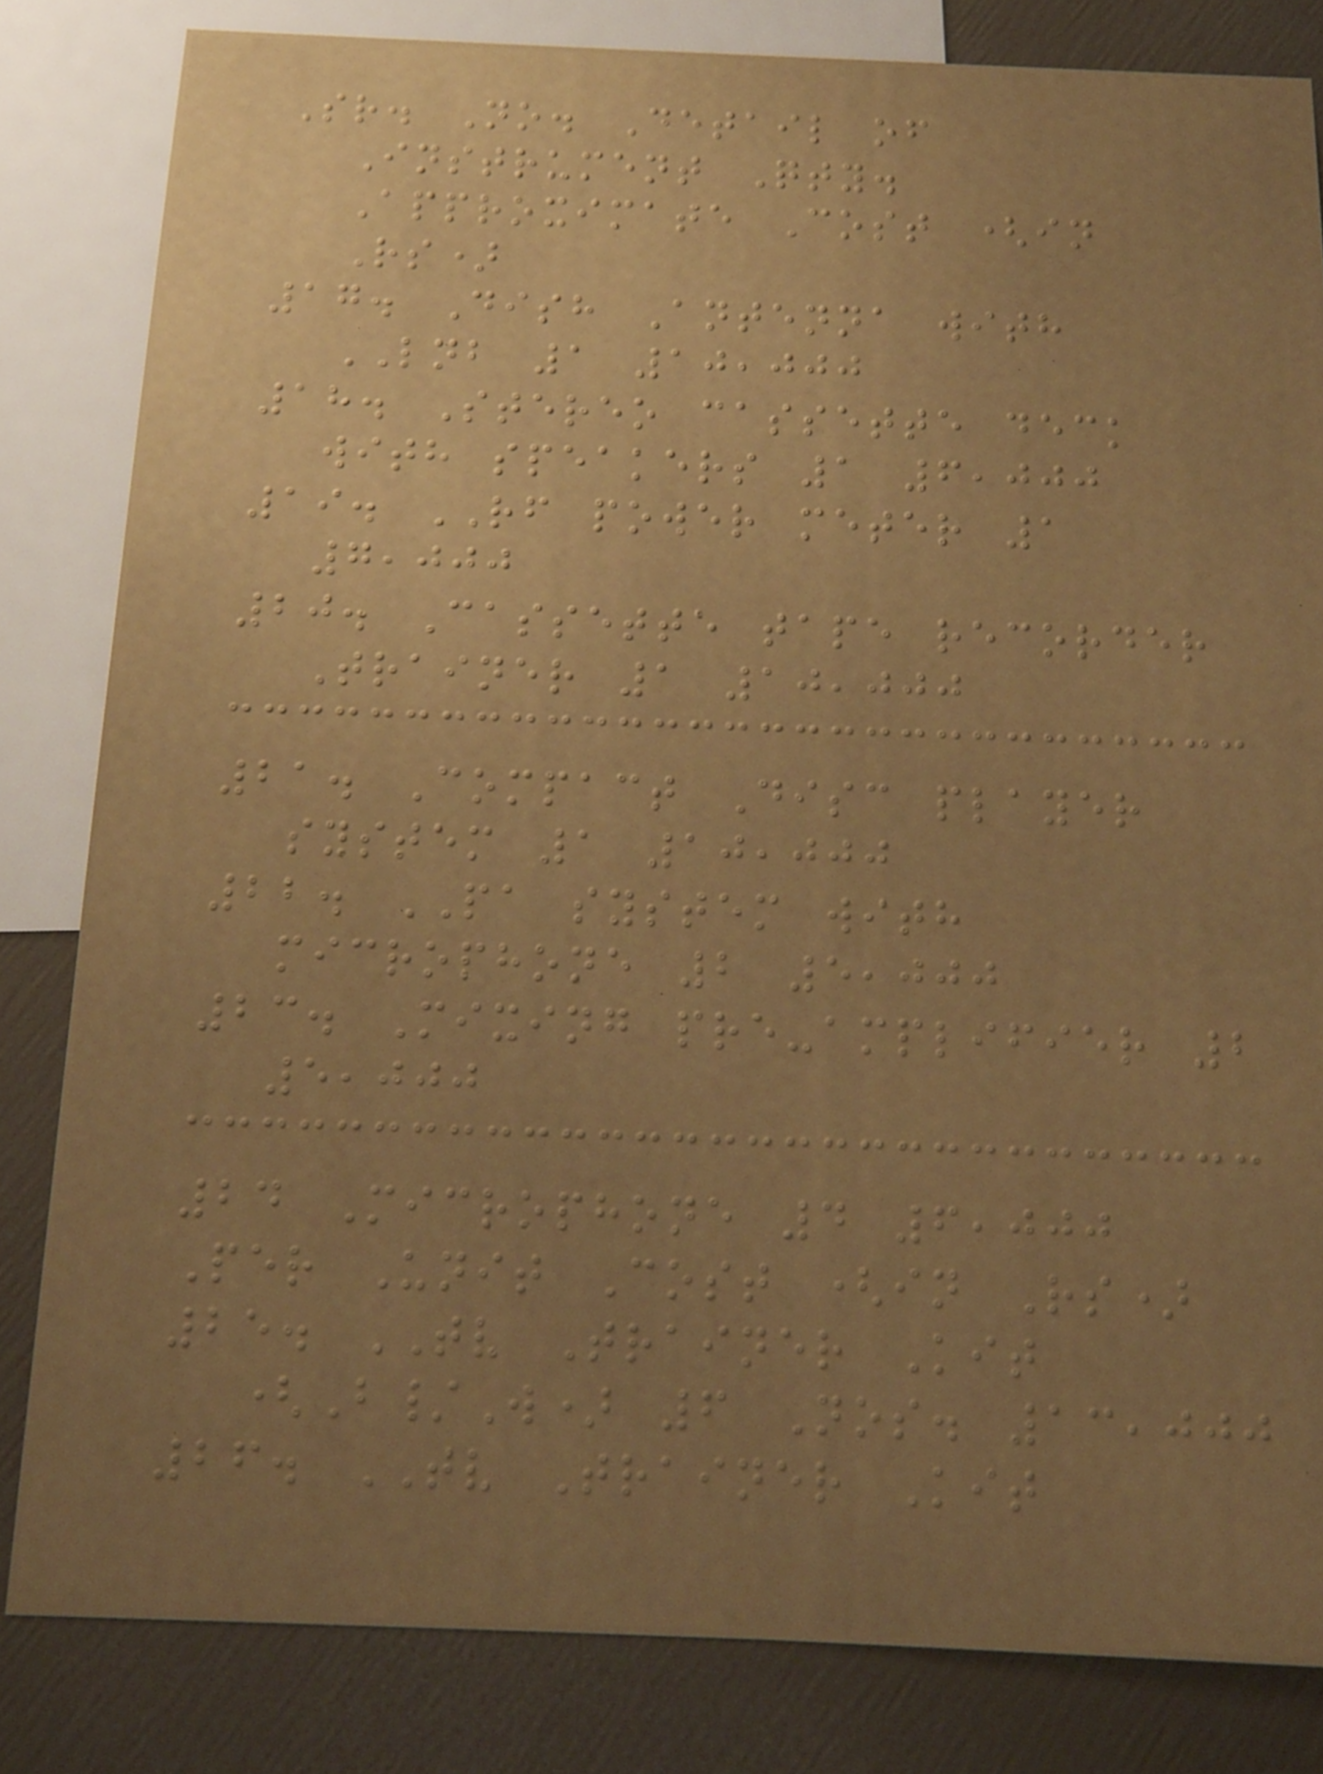Sr. No. Detail of
Instrument Qty.
Approximate Cost (in
Rs)
17. Dish Antenna with
LNB 1 10,000
18. Stereo cassette deck
with speakers 1 6,000
19. RF power meter 1
7,000
20. Cassette tape recorder
Trainer 1 10,000
21. Compact Disc player
system 1 10,000
22. PA system with
microphone 2 5,000
23. Mixing pre-amplifier 2
5,000
24 Microphone 4 6,000
Per Unit Cost (in Rs)
25. TV Trainer Kit
(B/W) 6 Nos. 13,000
26. TV Trainer Kit
